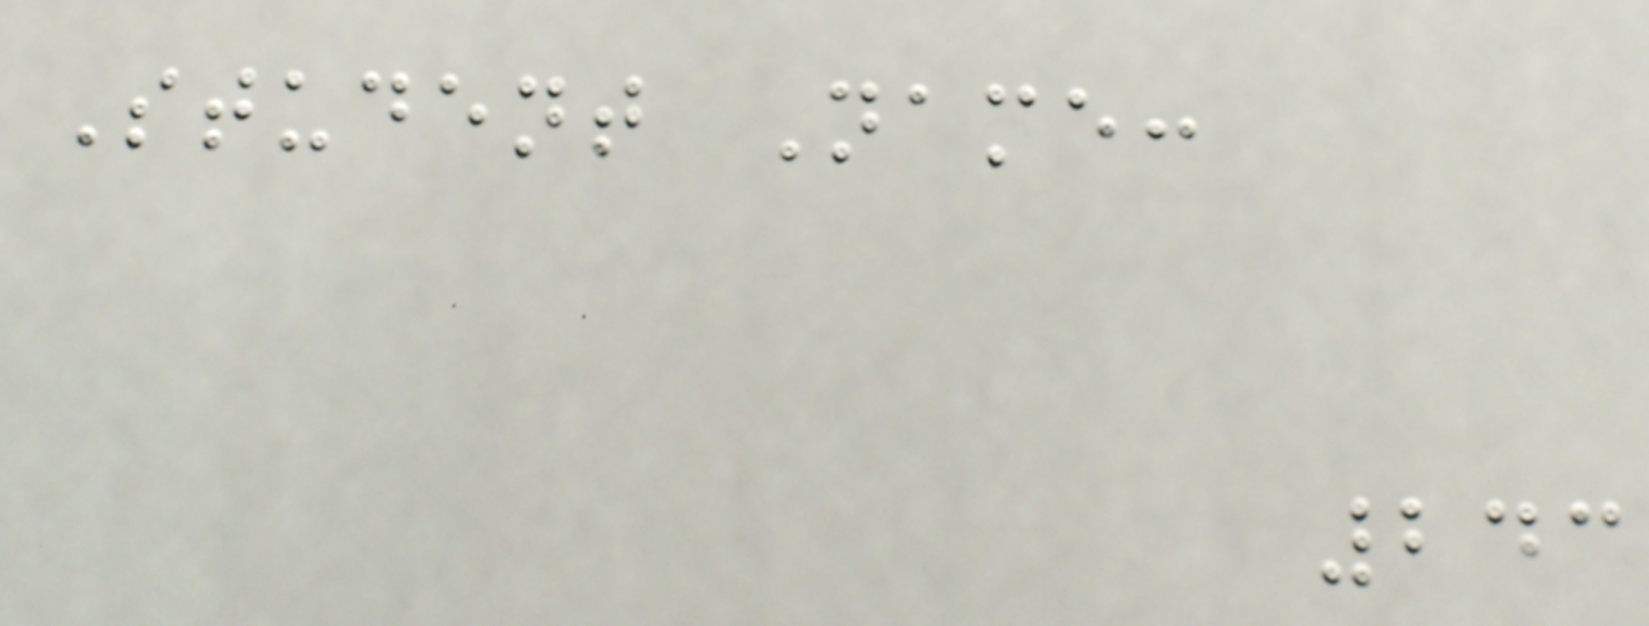Student Name:
243
